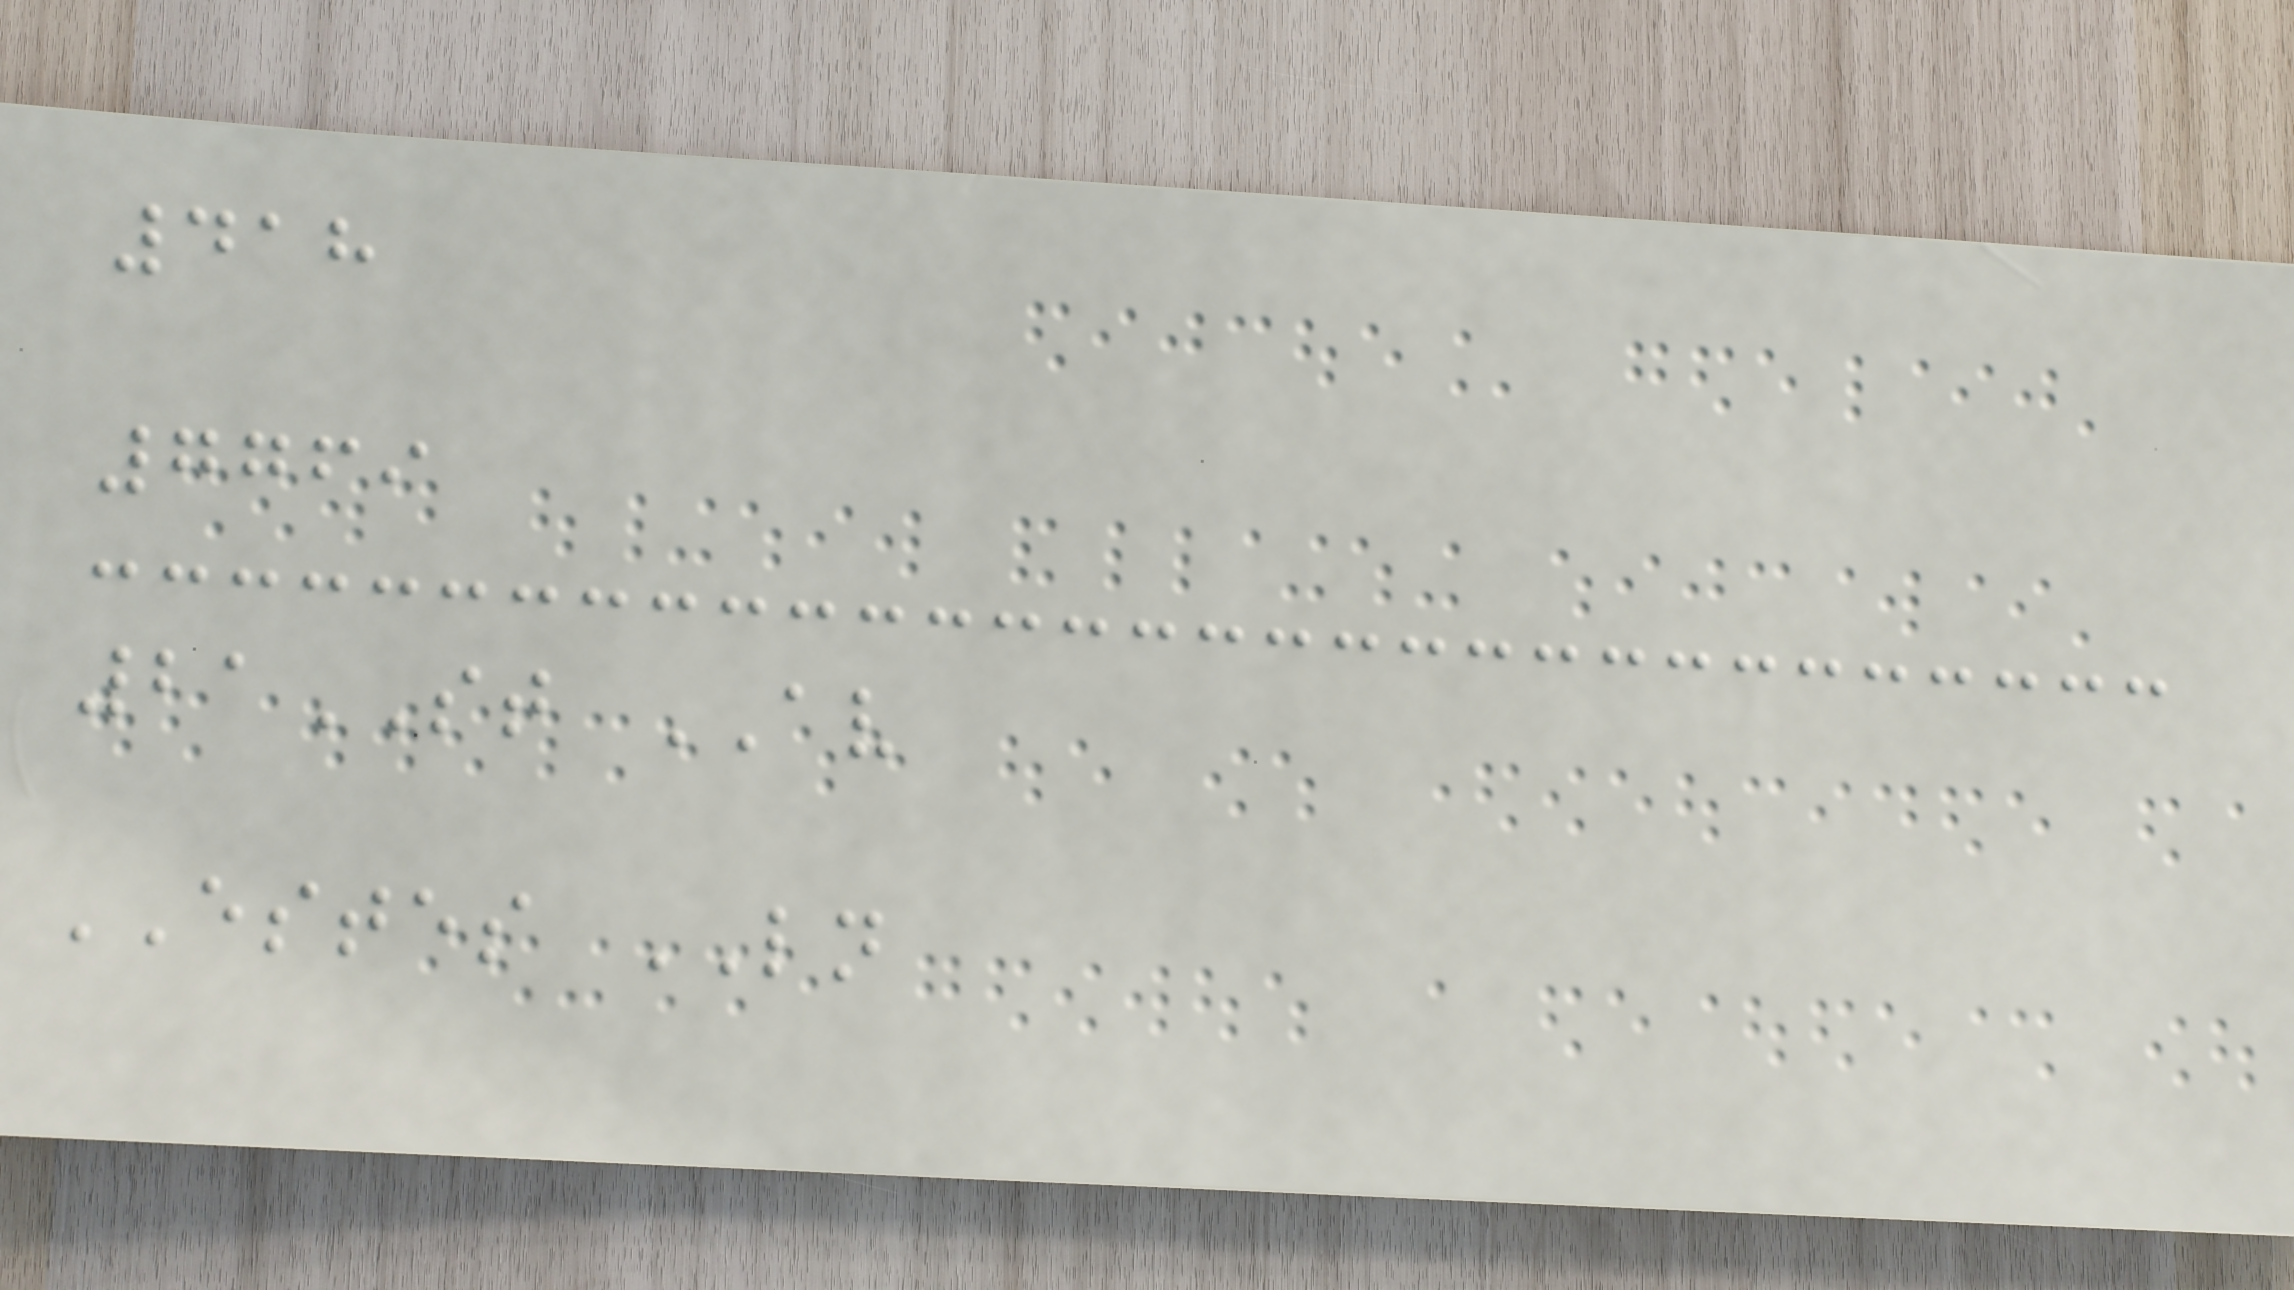418
7769
21ST AV
ESTES LN
